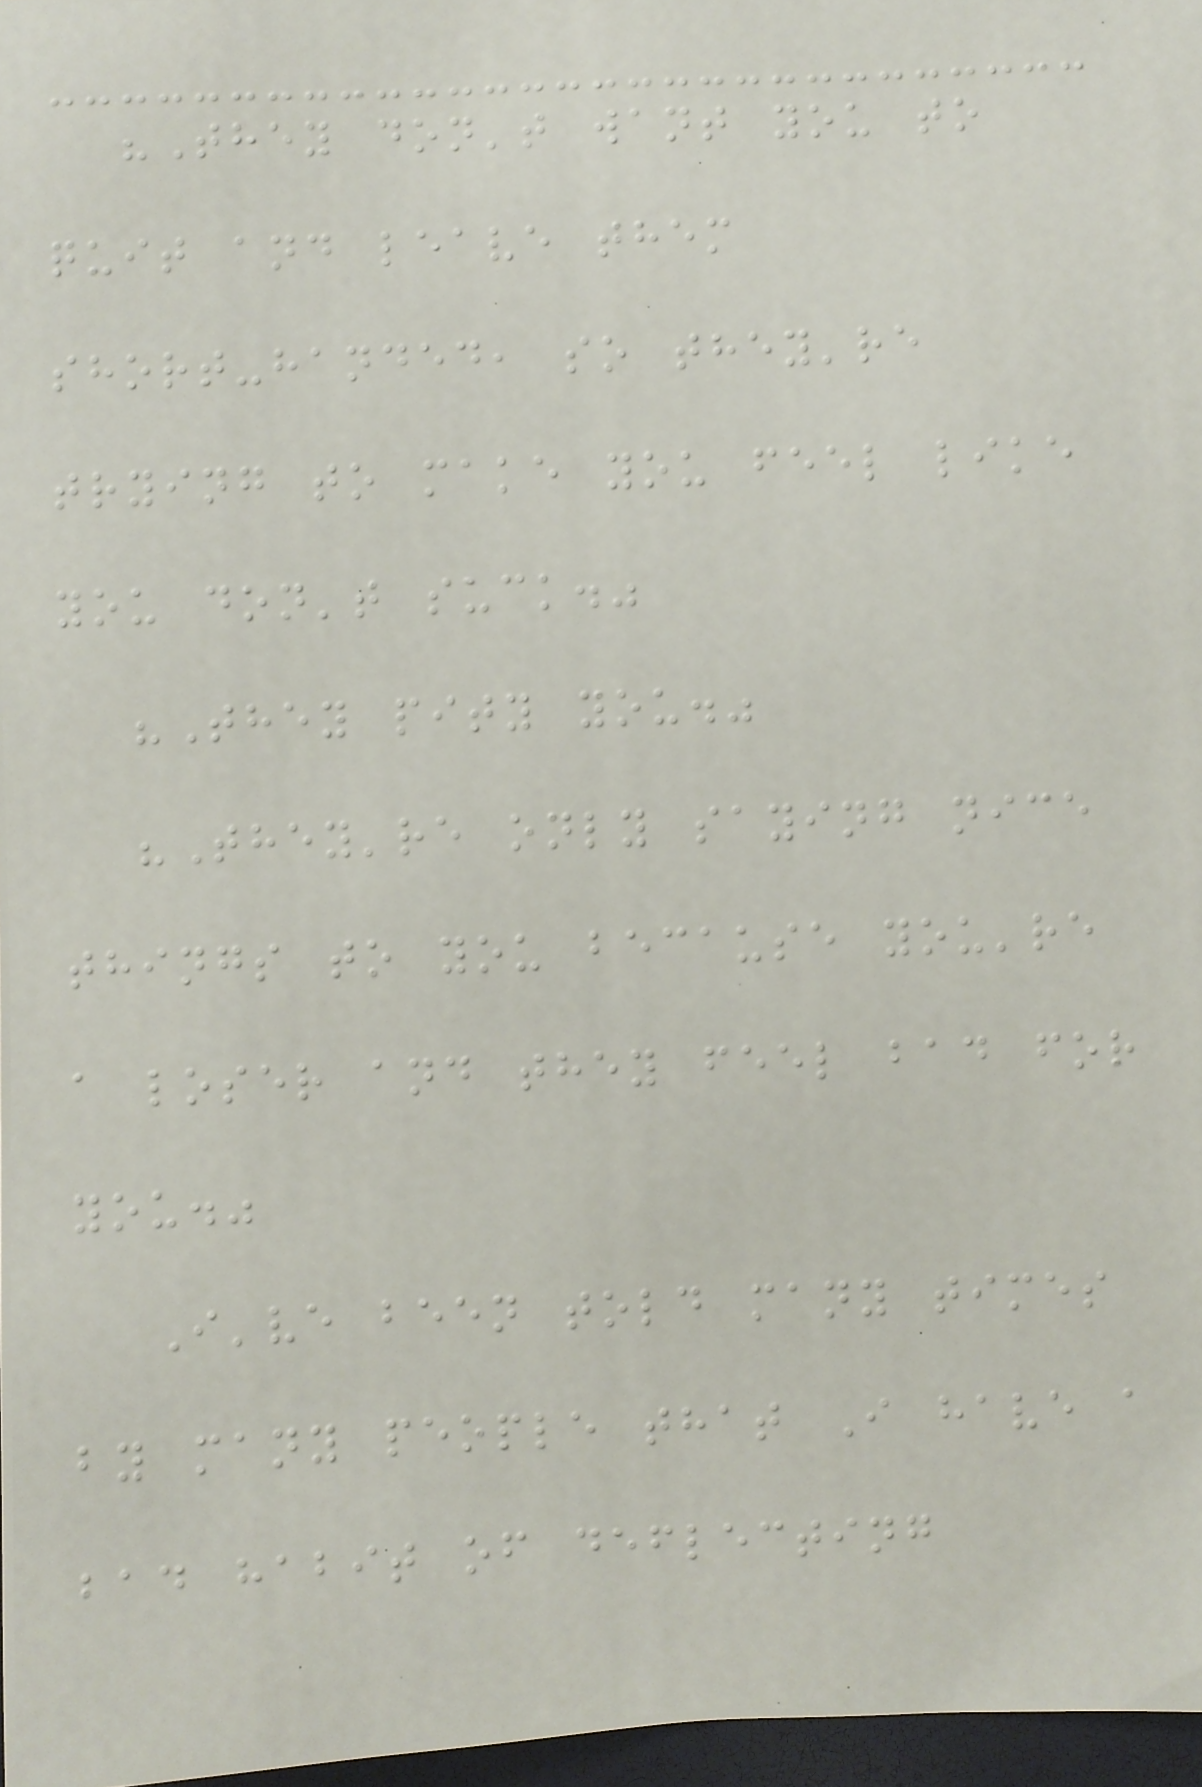"They don't want you to
quit and leave them
short-handed, so they're
trying to make you feel like
you don't suck."
"They pity you."
"They're only saying nice
things to you because you're
a loser and they feel bad for
you."
I've been told many times
by many people that I have a
bad habit of deflecting
